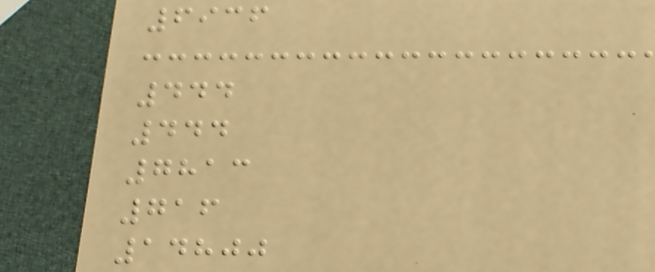6936
444
444
7813
716
14800
